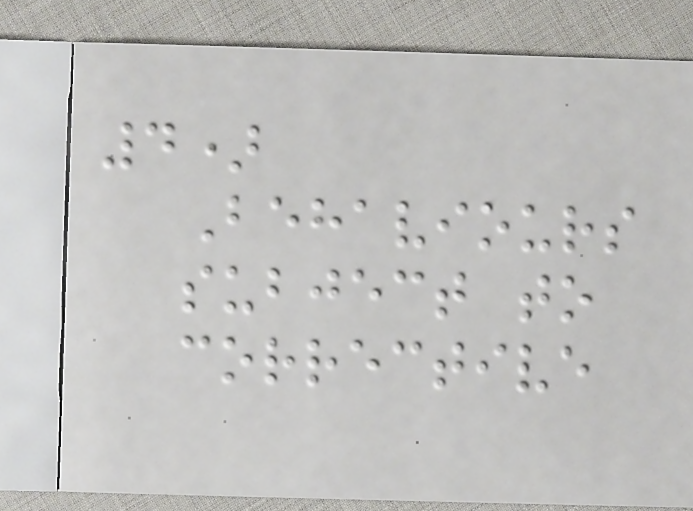4)
Behaviours
subject to
corrective
